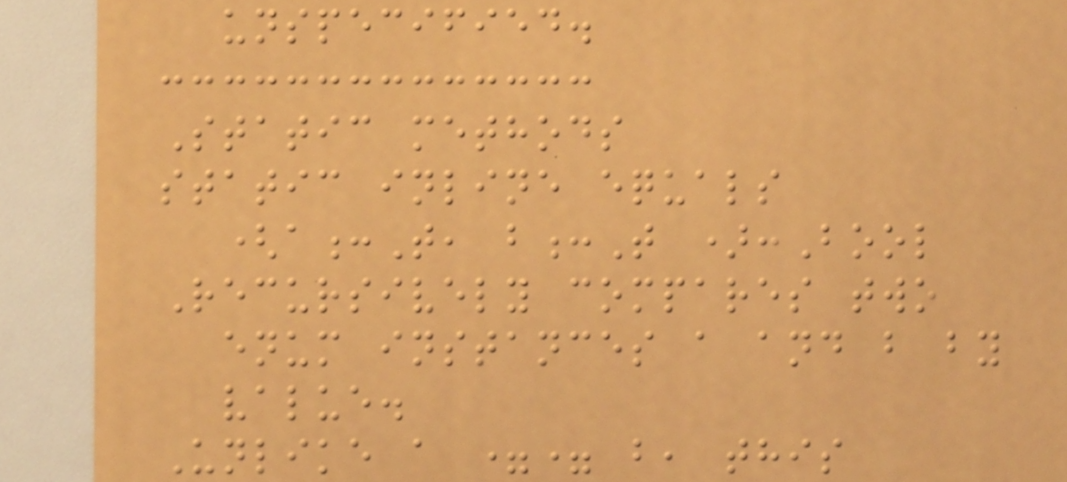unspecified.
Static methods
static inline equals
(a:T, b:T ):Bool
Recursively compares two
enum instances a and b by
value.
Unlike a == b, this
